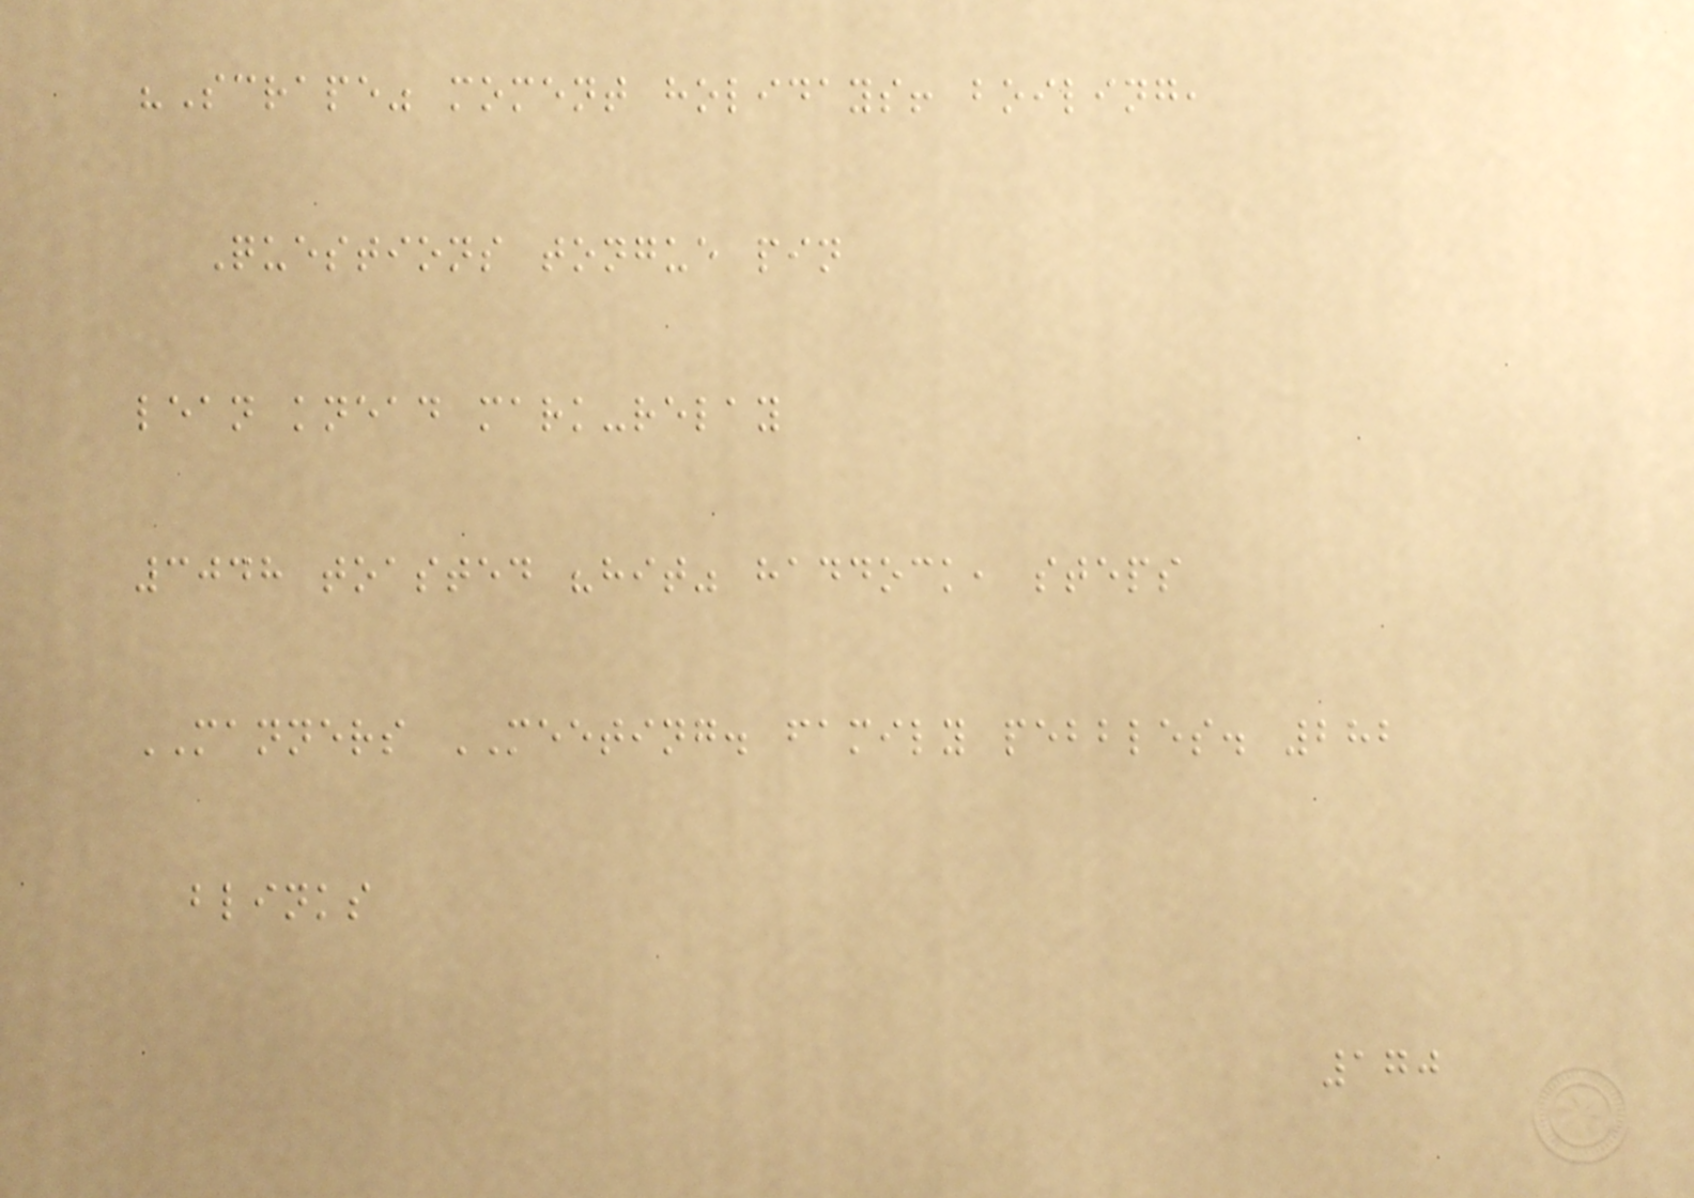"Scrape" moment holidays! boiling,
Questions tongue pin
lean knead mark-relay
3048 toasted "hit" haddock, steps
MANNERS MEETING. family pebbles. 282
blinks
170
